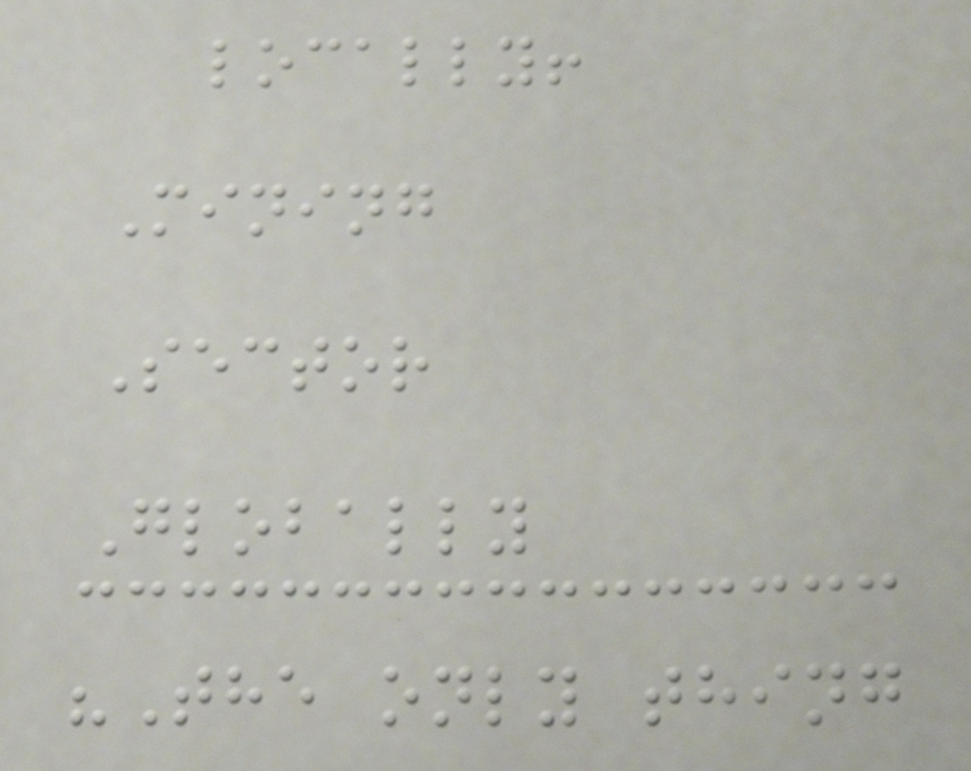locally!
Mining
Sector
Globally
"The only thing
